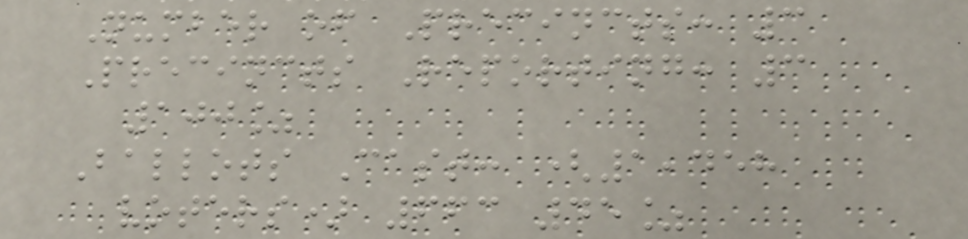Number of Precincts: 3
Precincts Reporting: 3
100%
Ballots Cast: (1,458
voters) 663 45%
